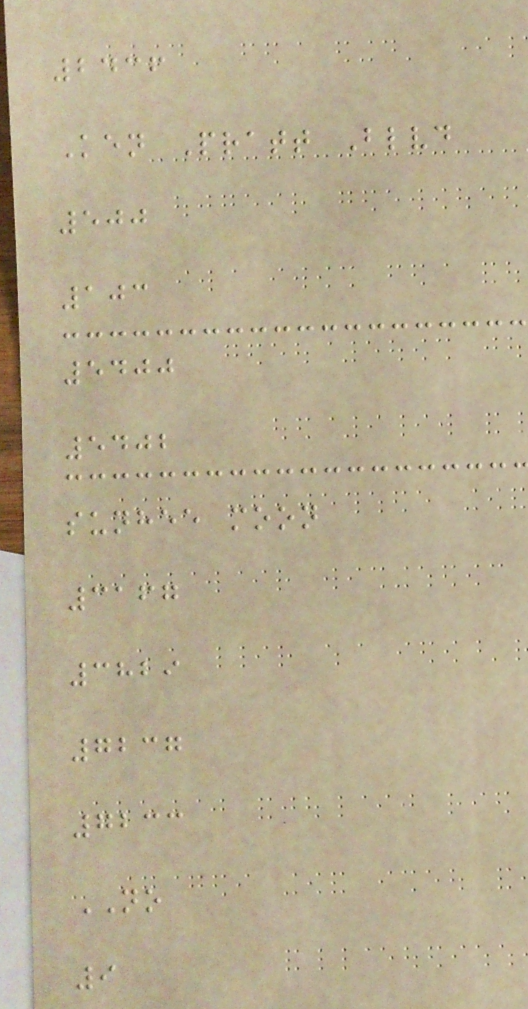2436
Ken Pratt Blvd
500
103
5400
5402
sunhee moon
3167
3829
7237
7233
NO
9
